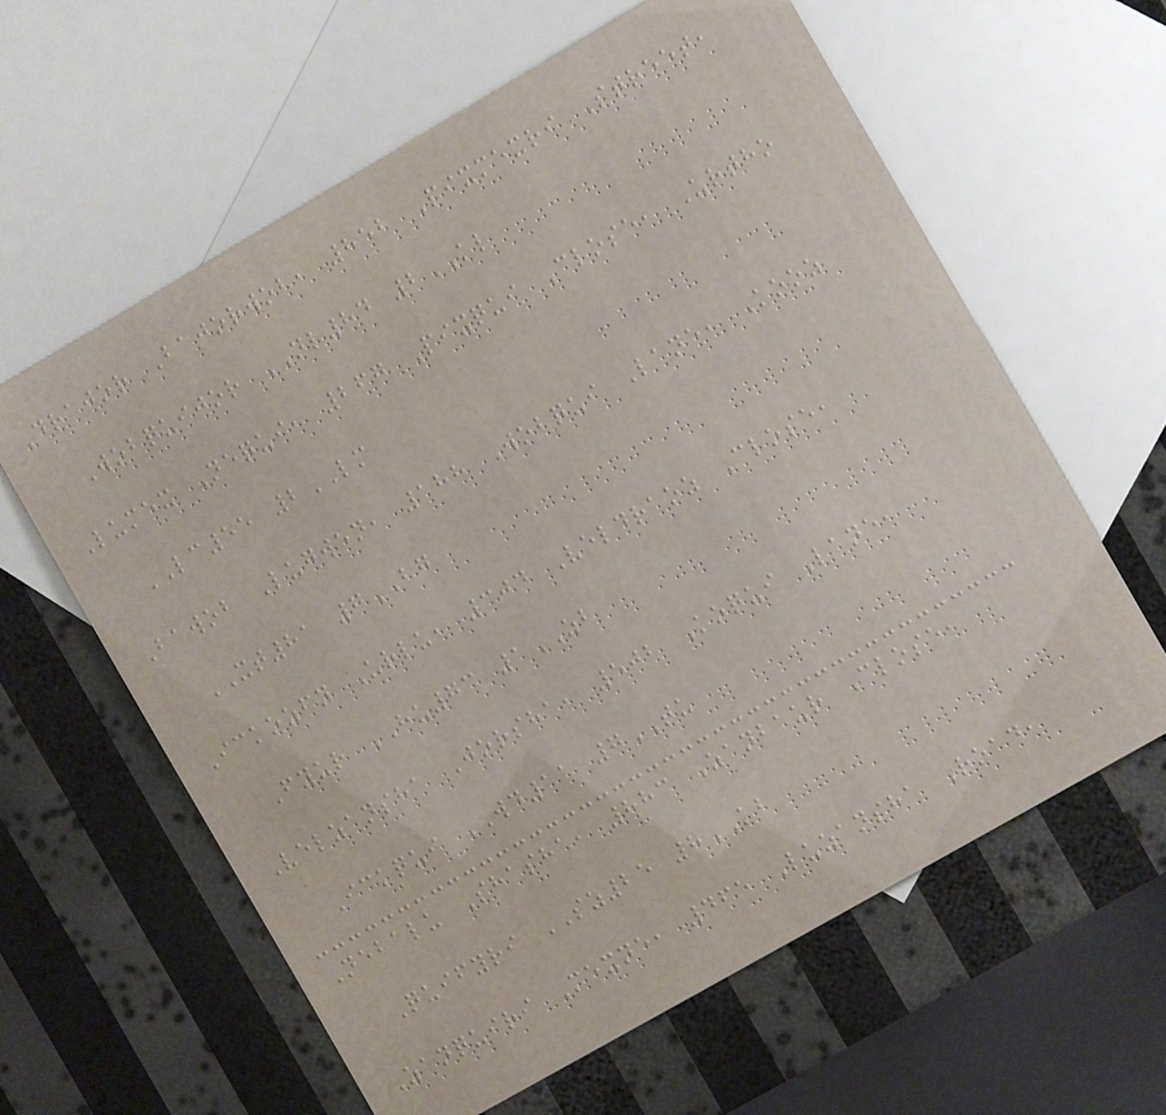Drajor Bajorwob, 852 Pixmexri Street,
Wobquijor NL84 2KL
Lumex Nequi, 267 Pixqui Close, Urtho
LC55 2LM
Bawob Lugwen, 188 Wobqui Lane, Kooz
XT81 7BG
Ickozfy Urlu, 304 Veldraoz Close,
Fyur HU73 1ZB
Velzansha Jorsha, 502 Koqui Lane,
Ickqui WD11 7TU
Nebalu Shasha, 883 Zanbaur Close,
Quifyri SZ25 8KB
Zanquiri Mexne, 465 Luzansha Road,
